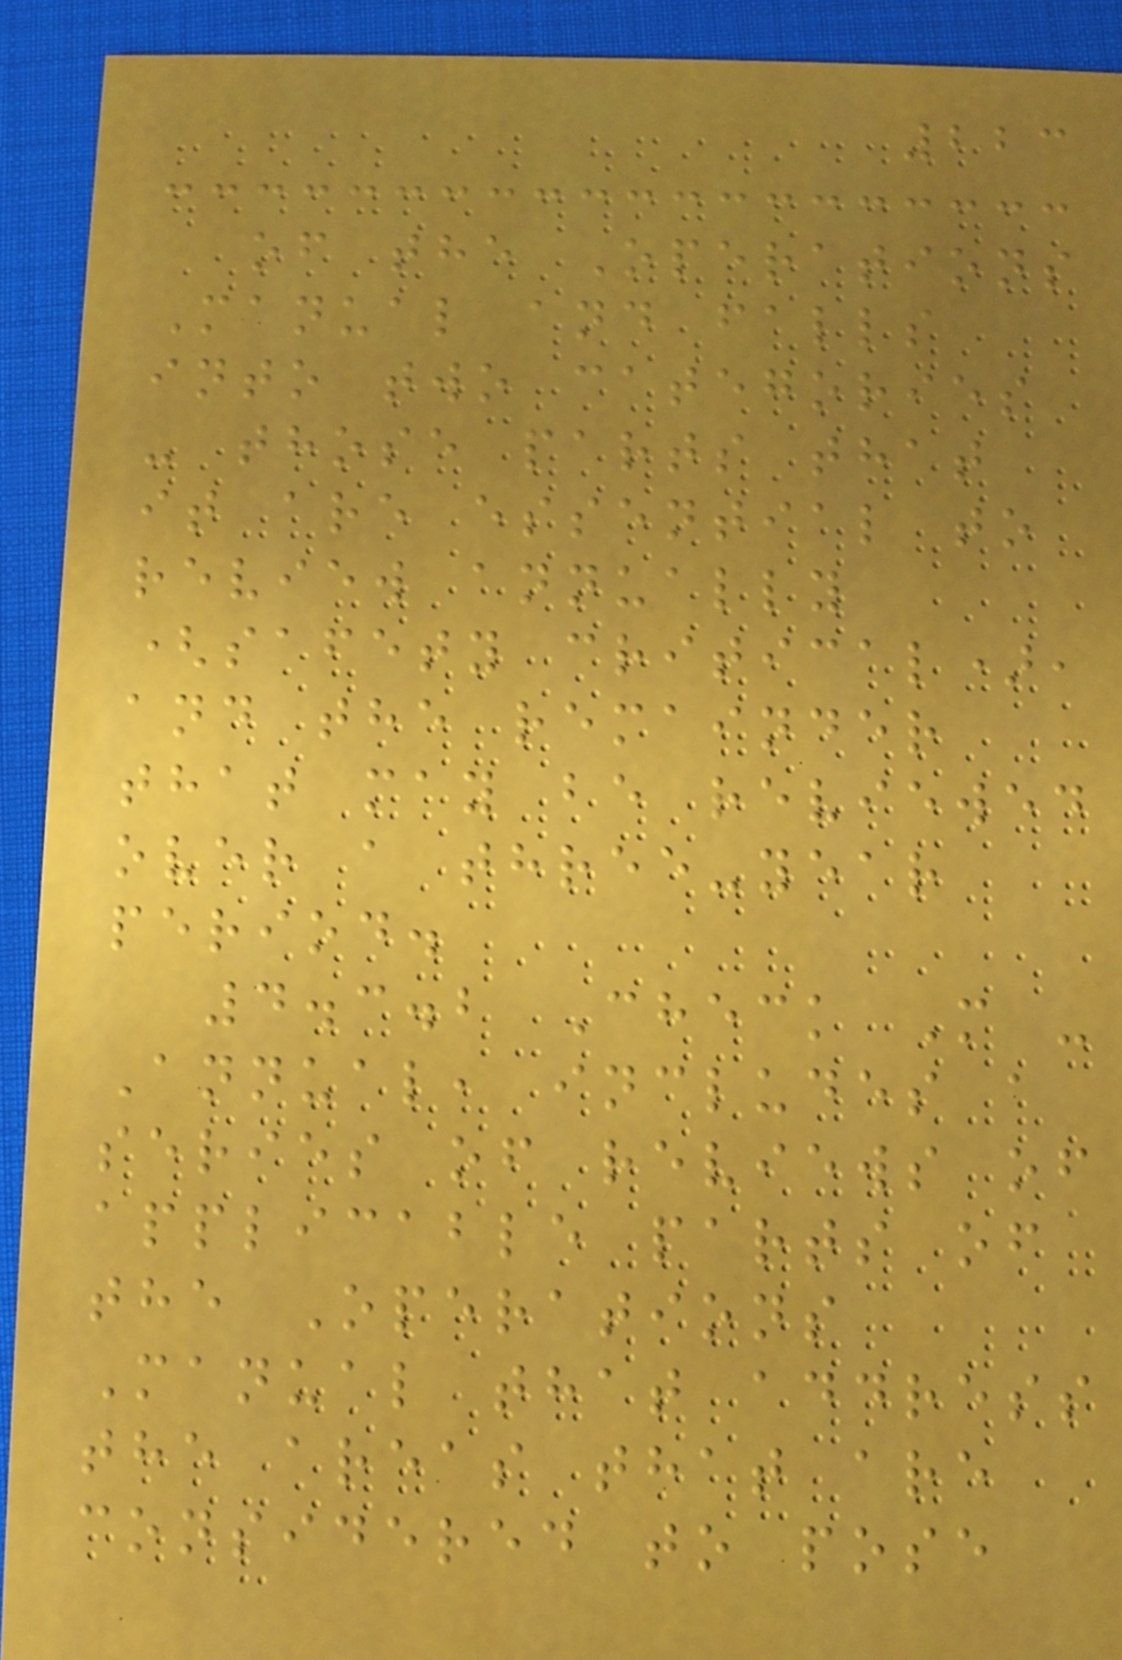223
of the Operations
Manual and falls
into two categories
- those parts that
it are essential to
review annually
(safety critical),
and the remainder
that may be reviewed
over a three-year
period.
4.3.2 Check M -
Annual, includes a
series of reviews of
applicable parts of
the Operations
Manual that address
the areas that are
considered to pose
